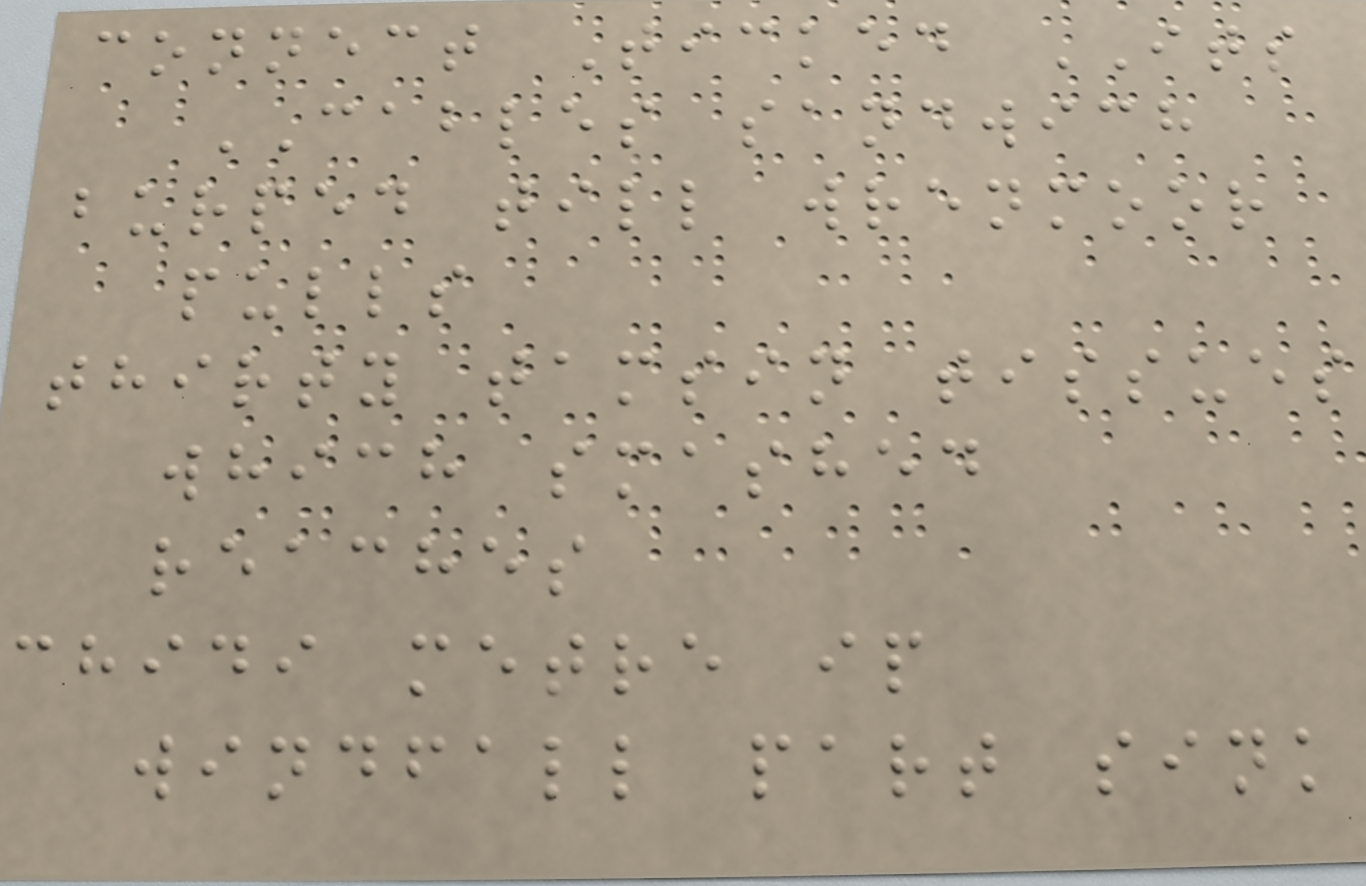connect Ticked ITS
CABLES sandwich
burped till wrenmoor
pulls
thirty tamsin tissues
which smashed
reaches
chidi metre ip
windfall part sink
